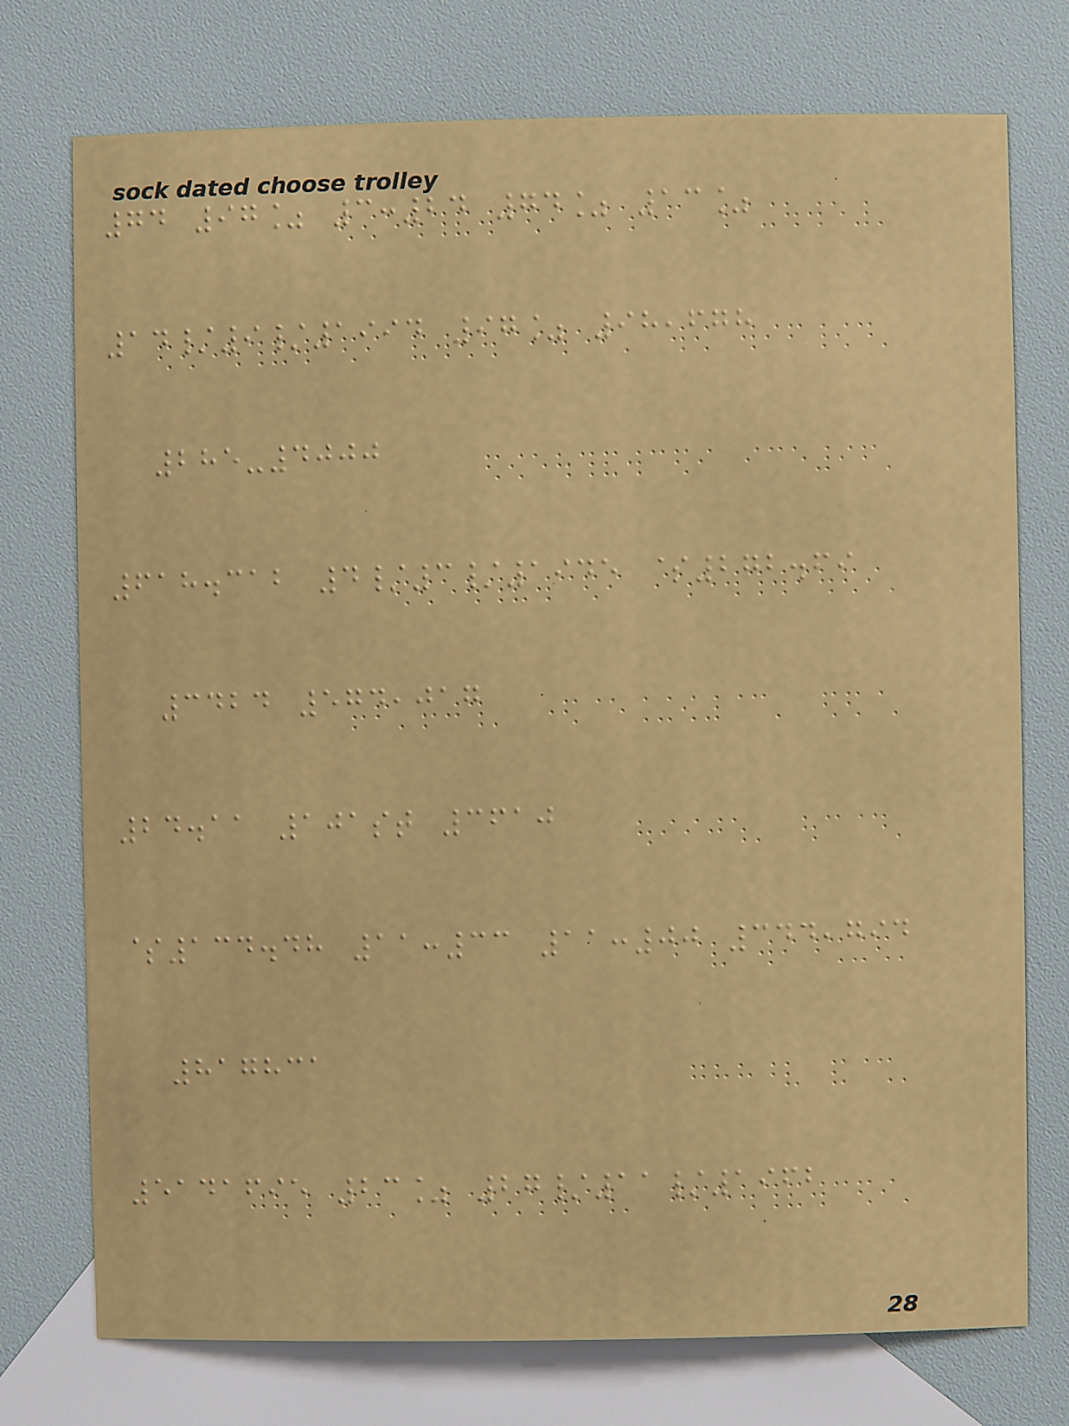74 97% 3:24 74% 13%
14/9/1994 97% 98,678
285-4000
618.312 4/3/1945 $272.69
3424 574,017
24.11 101st 3610
$134.48 11:33 11:00 344,794
817831
5141695 23% 27/11/1962
